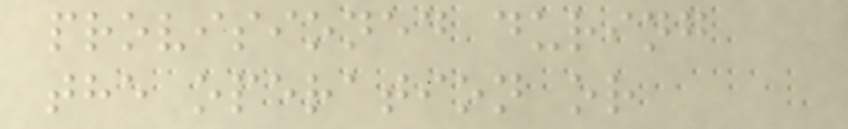provisioned during
the operation or
